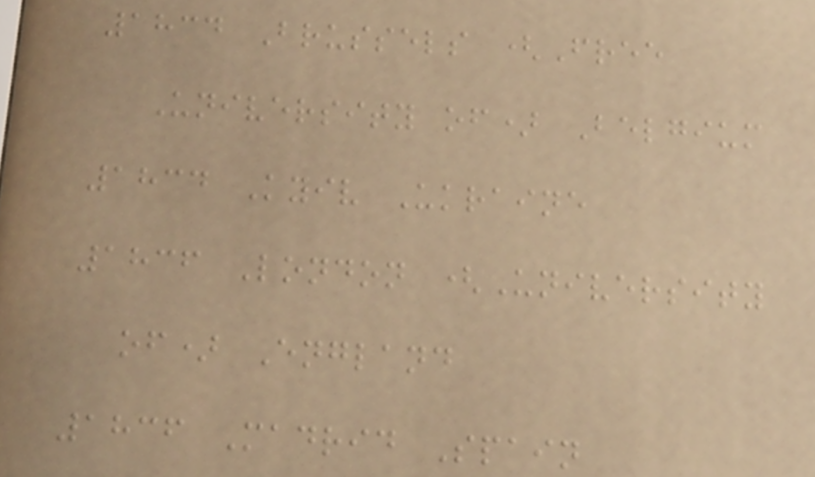1834 Brussels (Free
University of) Belgium
1834 Kyiv Ukraine
1836 London (University
of) England
1836 Madrid Spain
